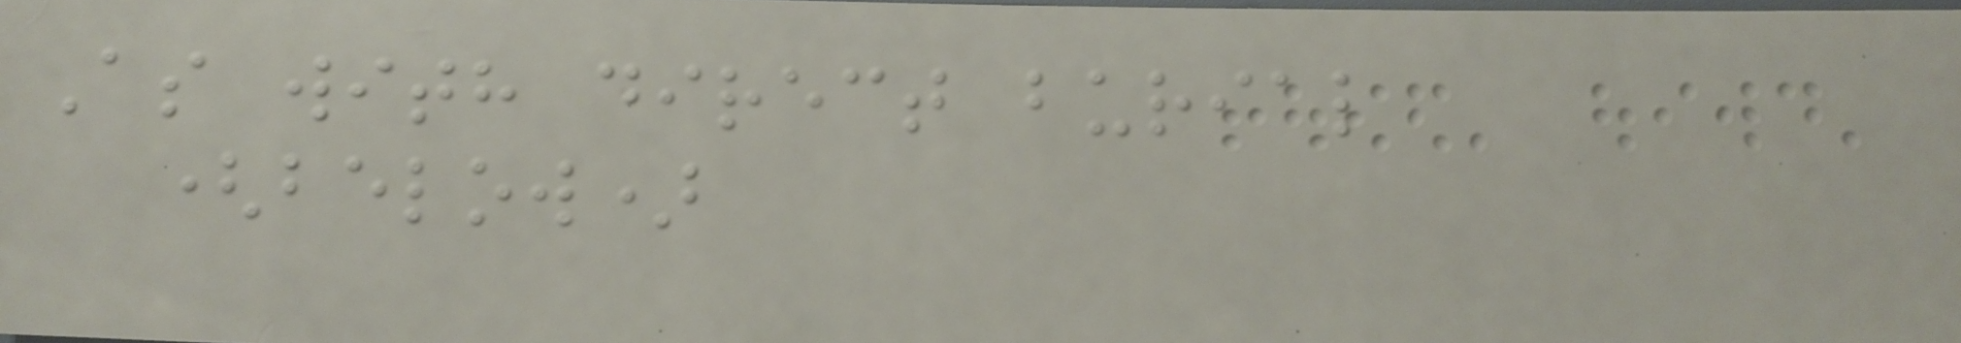As with direct burial
(below)
